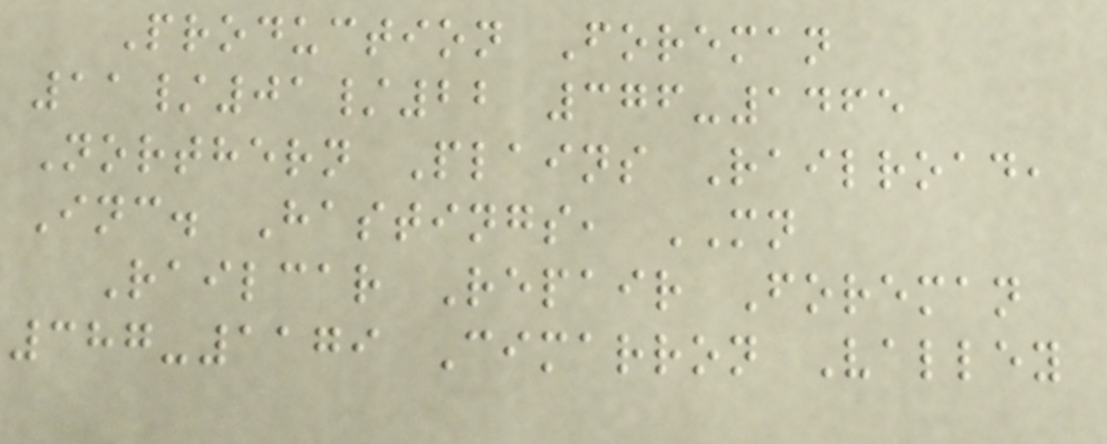Production Foreman
11/01/22 376-1465
Northern Plains Railroad,
Inc. Hastings, MN
Railcar Repair Foreman
387-1179 Cimarron Valley
